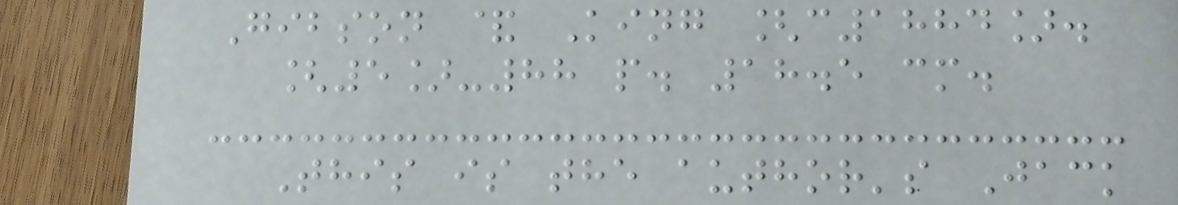Gibson & King [c1884].
[5]-88 p. 18.5 cm.
This is the author's Jack
